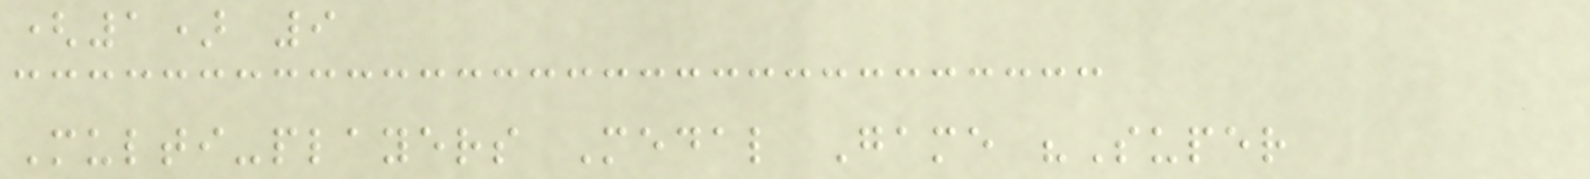(1) 9
Multi-players Medal Game "Super
